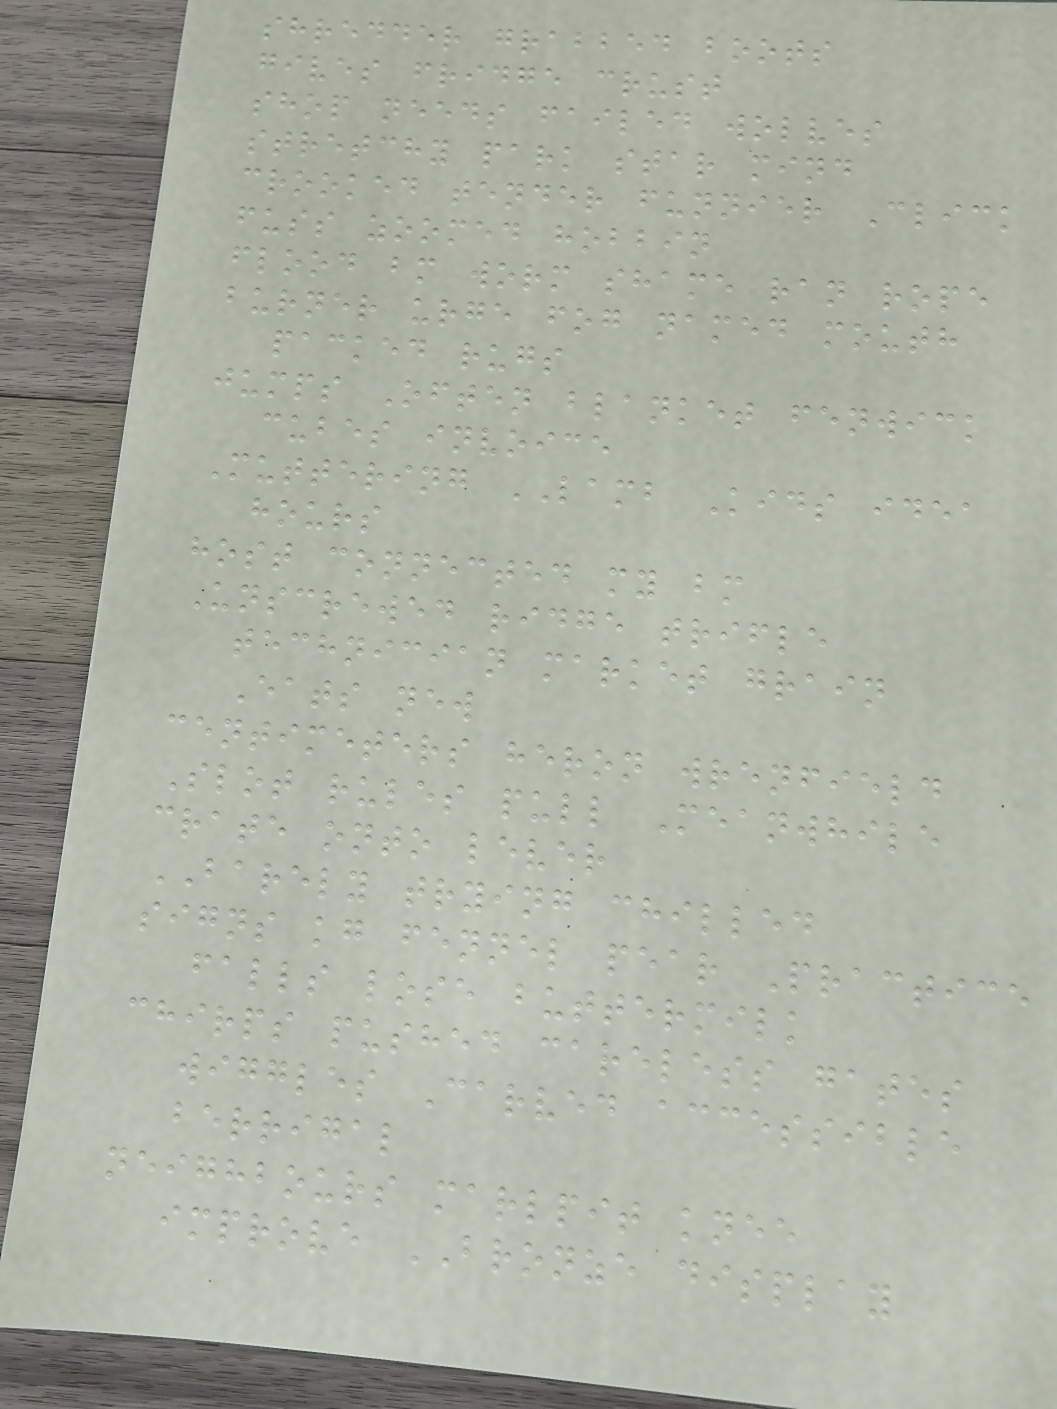shredder grabbed boots
gives fridge crust
shop needs failed wolves
stretchy park star mind
crooked tender funnier Click
fuss zoomed hobbin
flood bm worm shame ran rope
burner urge fog named mouth
packed rugs
jumps Often blanket fenwick
cubes invoice
Muttering LAMB Kids idea
hours
host connected my bm
Unscrewed ridge trifle
technician market grain
Eats new
centimeters heron wrenfield
Slot rules pull Meanwhile
crate onto lever
BARELY trying chilled
signs kg fennel pear Practice
falls lose buttermilk
chirps pushed careless gates
wiggles Carved accessible
berrigal
neighbours marlpit knee
improve BRONZE display
